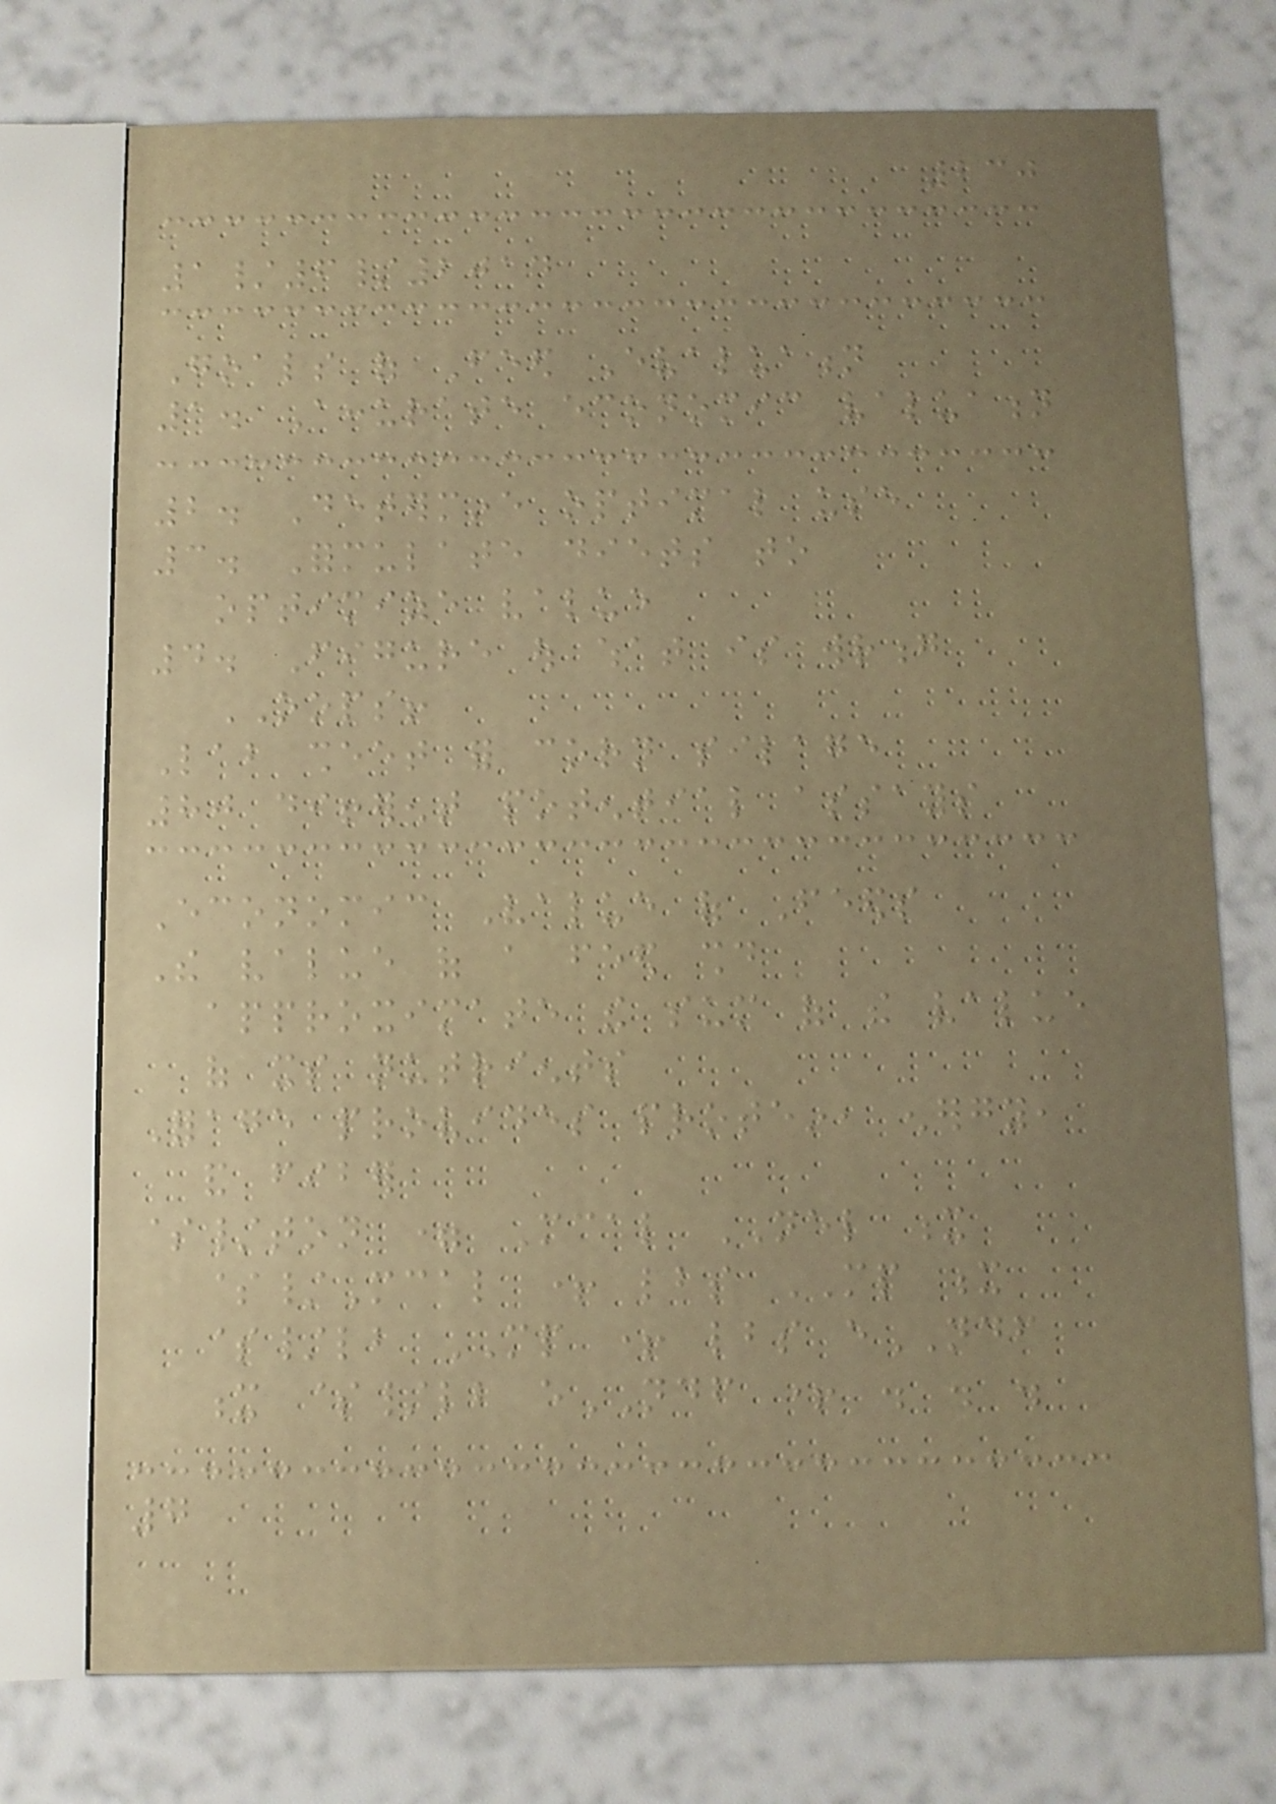230
1/6/2014
Goals of Feed Evaluation
1. Accurate economic valuation
2. Determine optimal use
3. Formulate diets to
optimize value
4. Figure out what is wrong
OOPS!
Lab sheet for corn silage
80 different potential assays
Economic Value of Feeds
The value of a feed should
approximate the sum of the value
of its nutrients
Forage provides protein, energy,
and fiber
$/ton = Mcal NEL x
$/Mcal + lbs MP x
$/lb MP + lbs eNDF
x $/lb eNDF + . . .
7
